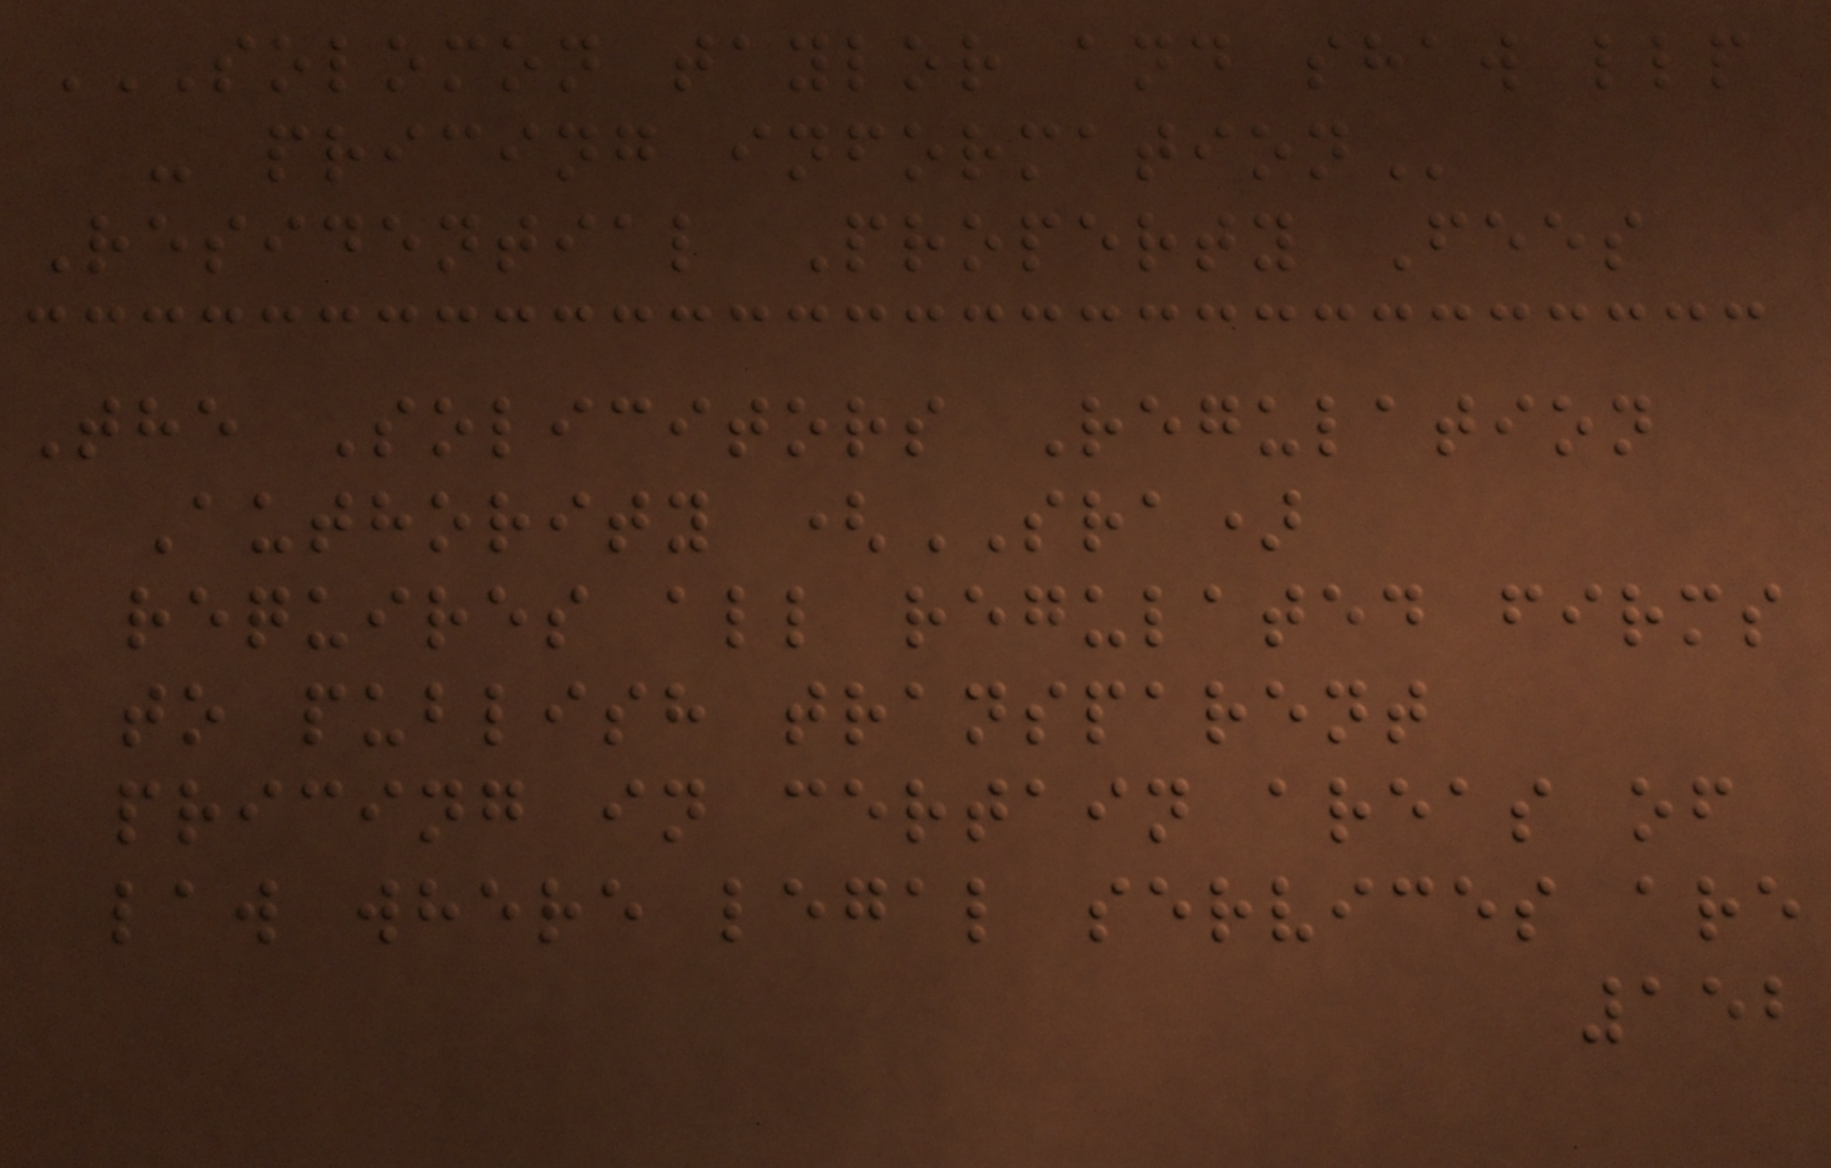SOLOMON TAYLOR AND SHAW LLP
- PRICING INFORMATION
Residential Property Fees
The Solicitors Regulation
Authority (SRA)
requires all regulated firms
to publish transparent
pricing in certain areas of
law where legal services are
152
